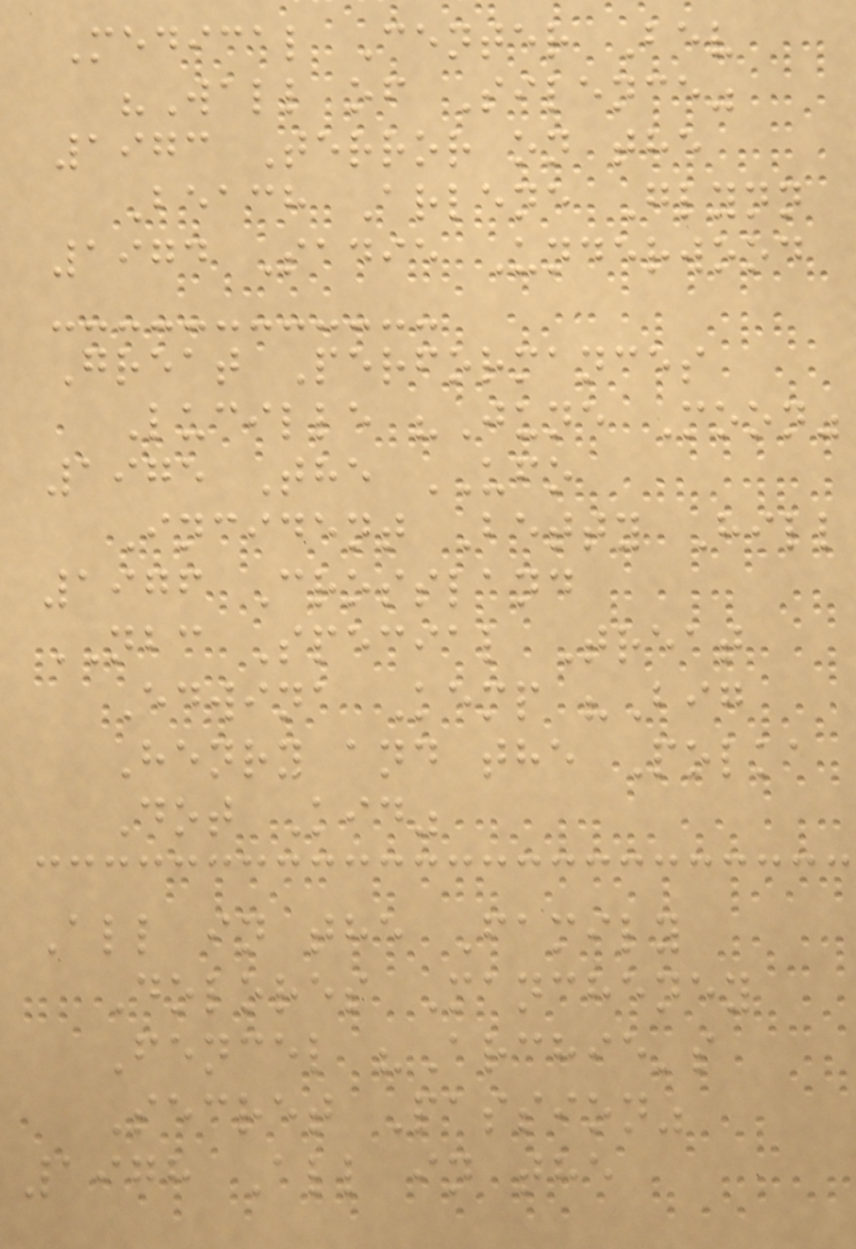Medical Center Bev
"Wall of Silence"
1973 Terror on the
Beach Arlene Glynn
1974 Sadie Underwood
Great Performances
Lucille "June Moon"
1975 The UFO
Incident Betty Hill
1976 Crossland
NBC Special Treat
Edwina Kemp "Big
Henry and the Polka
Dot Kid"
All in the Family
Dolores Mancheney
Fencel "Archie's
Secret Passion"
1978 All in the
